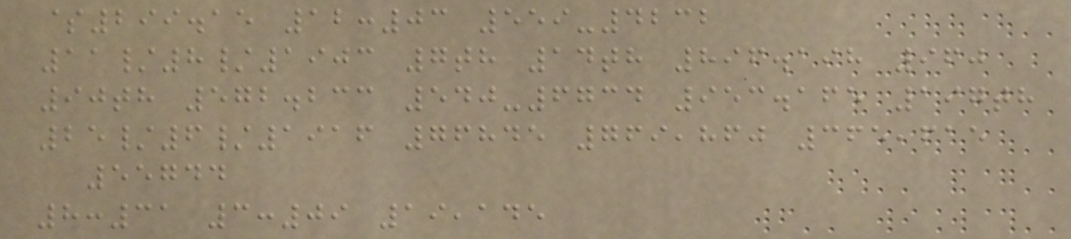$299.15 12:03 559-4232
11/8/1903 7th 14th 896.198 960
90th 572.233 540-6734 953.165 197th
25/6/1916 76845 769,860 365,615
55744
8:31 3:09 19,145
